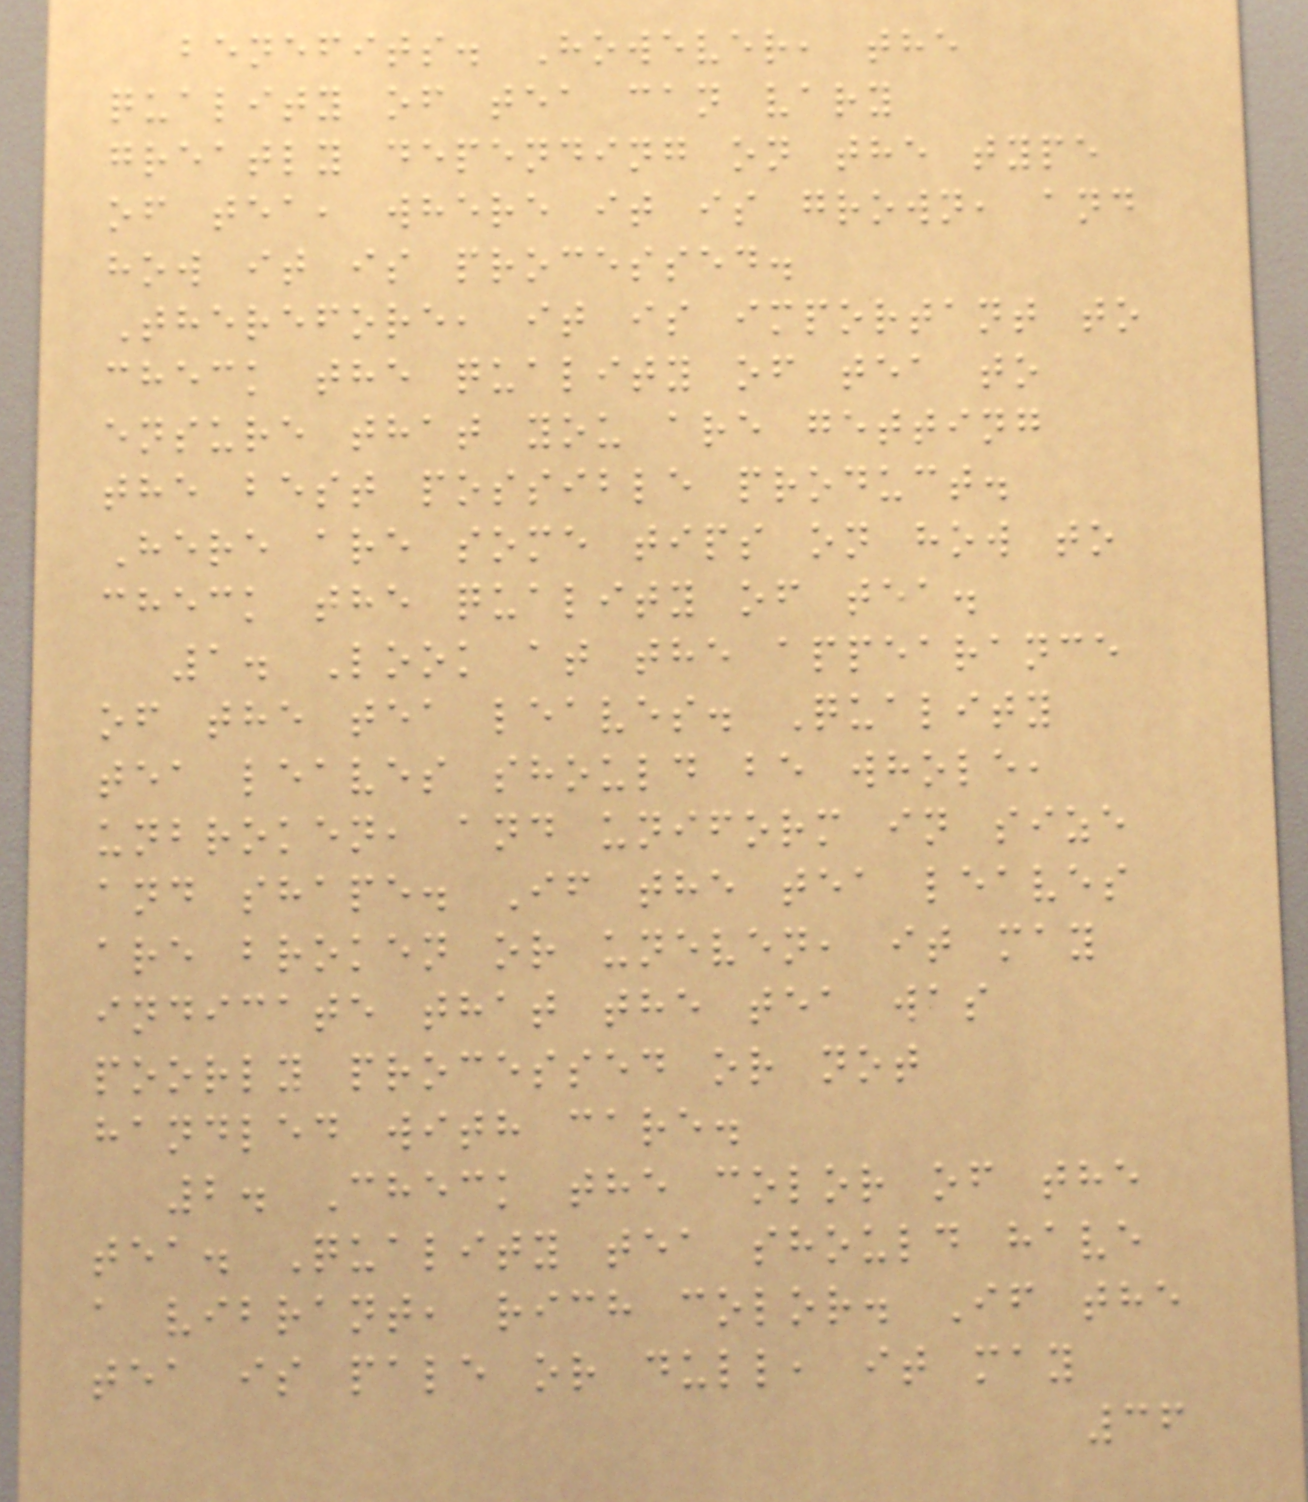benefits. However, the
quality of tea can vary
greatly depending on the type
of tea, where it is grown, and
how it is processed.
Therefore, it is important to
check the quality of tea to
ensure that you are getting
the best possible product.
Here are some tips on how to
check the quality of tea.
1. Look at the appearance
of the tea leaves. Quality
tea leaves should be whole,
unbroken, and uniform in size
and shape. If the tea leaves
are broken or uneven, it may
indicate that the tea was
poorly processed or not
handled with care.
2. Check the color of the
tea. Quality tea should have
a vibrant, rich color. If the
tea is pale or dull, it may
36
